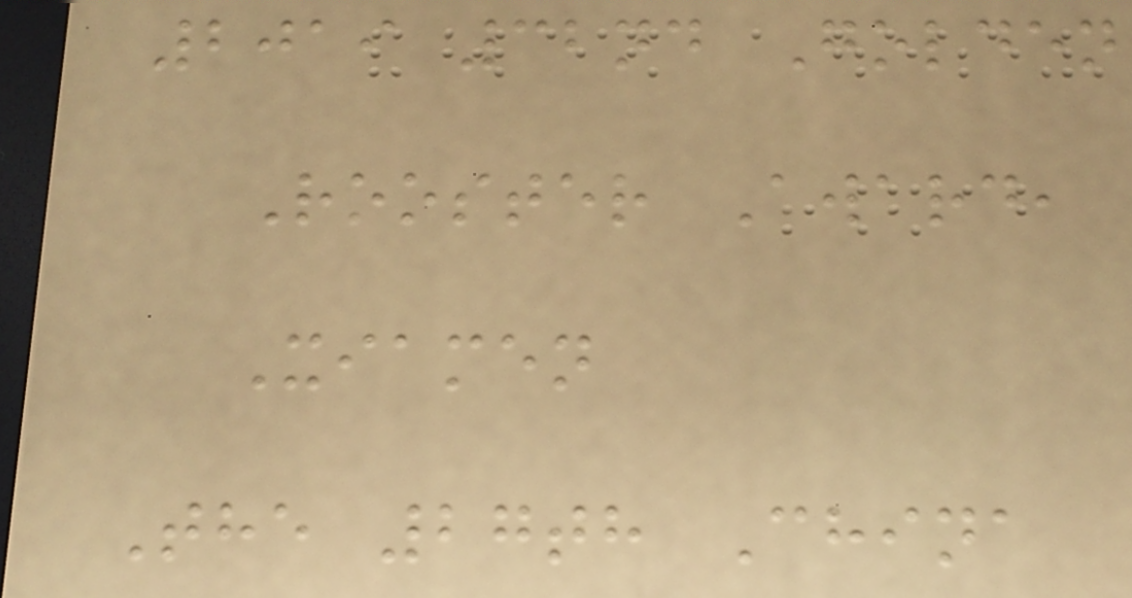2019 32nd Golden
Rooster Award,
Xiamen
The 27th China
